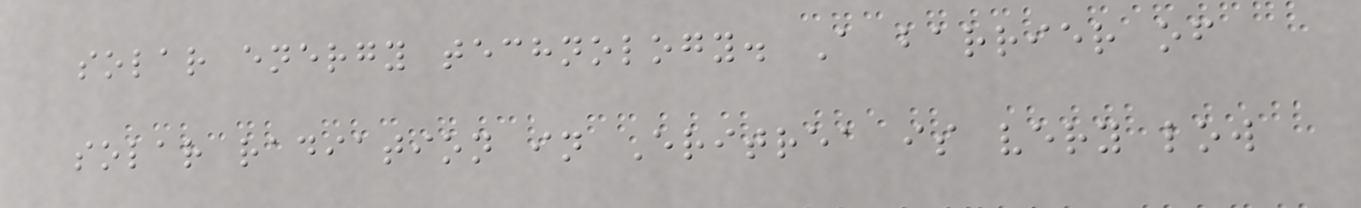solar energy technology. A barrier of
solar radiation in Eritrea is very low
